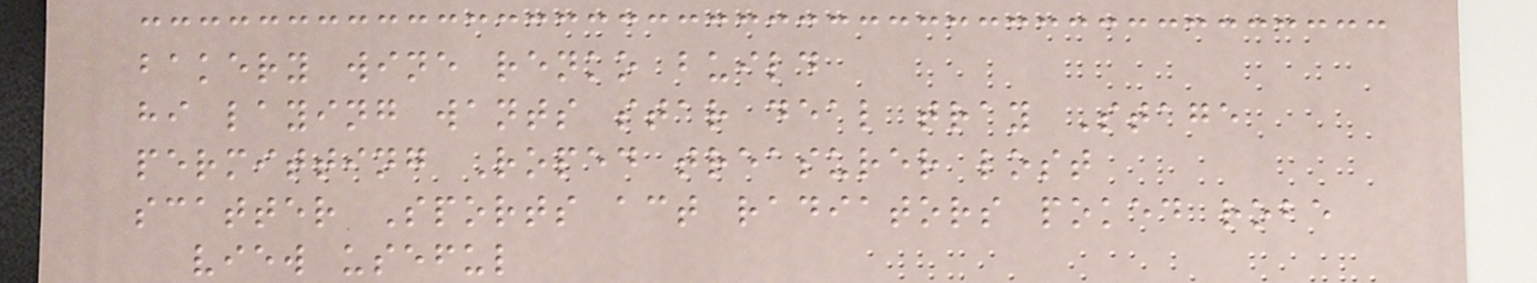bakery wine renko build
hi laying wants star deal tray Stage
permitting Roped treasurer lost
scatter Sports act radiators poked robe
view useful
